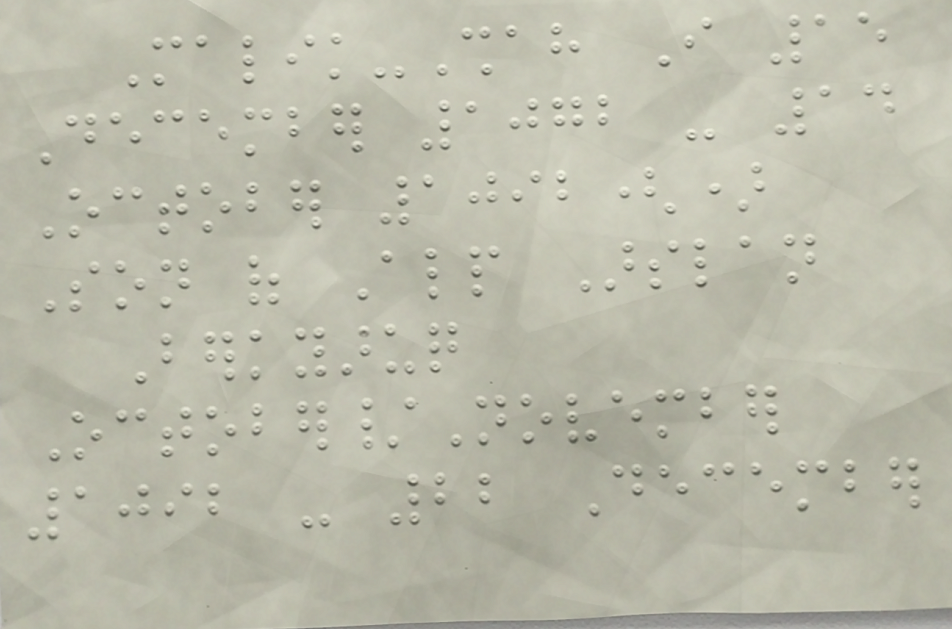Malik-Shah I 15
December 1072 - 14
October 1092()
Son of Alp Arslan
Berkyaruq
October/November
1092 - 22 December
